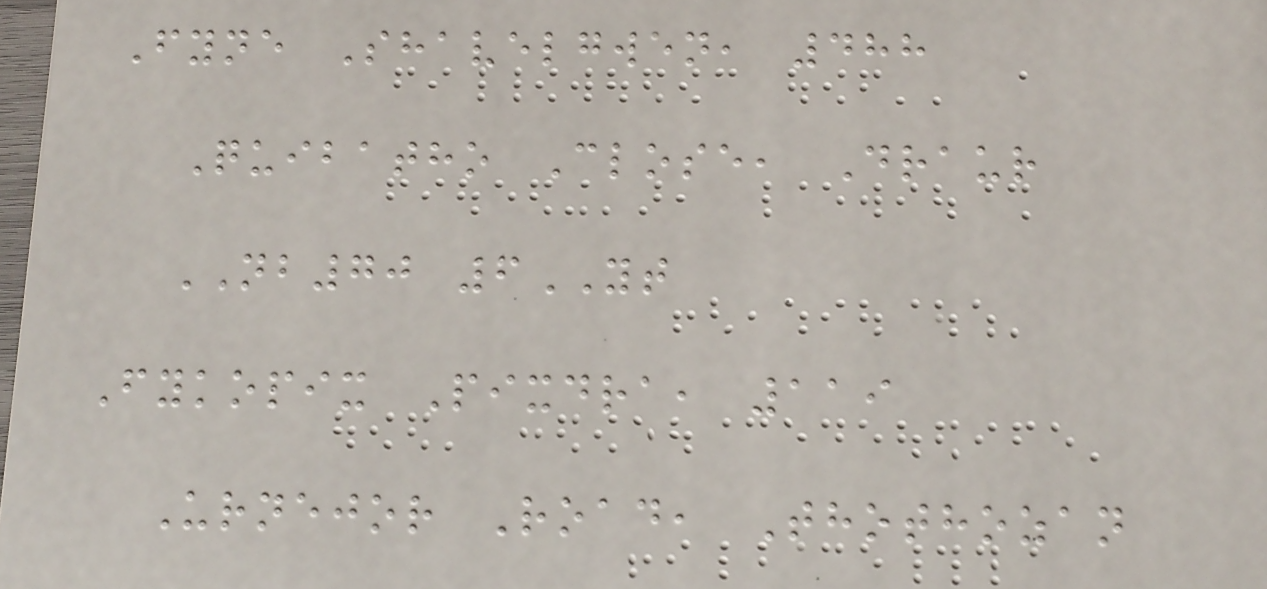Fyne Shavelgwen, 488
Quibatho Close, Draur
NB70 6YT
Fykopix Pixdra, 119
Urnejor Road, Thothozan
